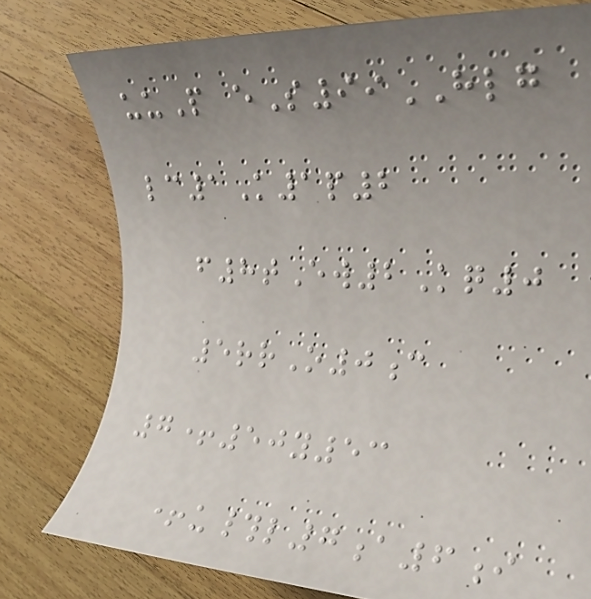uuP eS99HLG
lc1K1p2
f8tEw2Kq0
5rrO0c
7+50y53
+u#l7a6i
